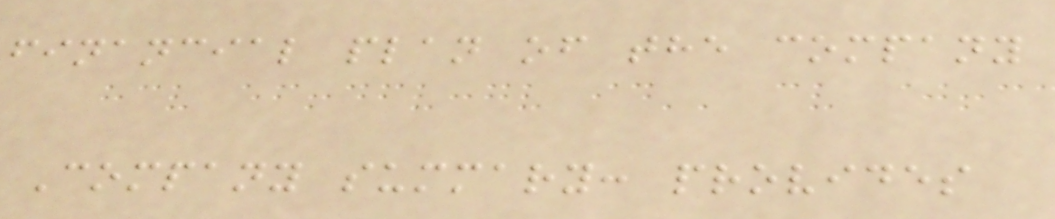financial plan of the company
Company summary: provides
